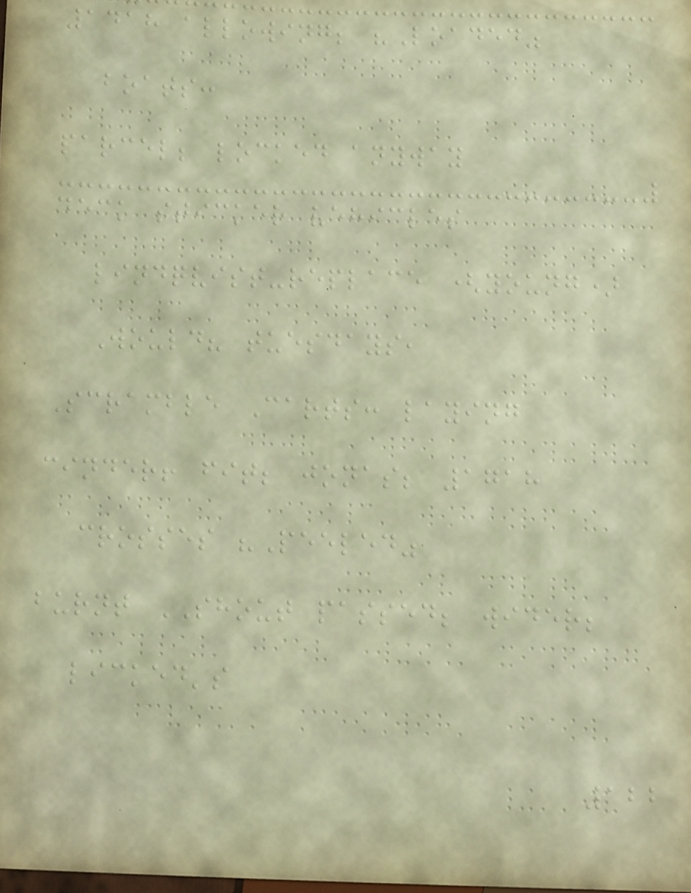1418 allowing; "Loaded"
boats:
parcel; locked anyway
deck sticker vehicles
lindqvist-replace (young)
Would? tuesdays,
Scramble Carts: laying
cinder! fit; jonas; 1718
crosses "Peeled"
burnt SHOUT passed; wider;
licked's
122
